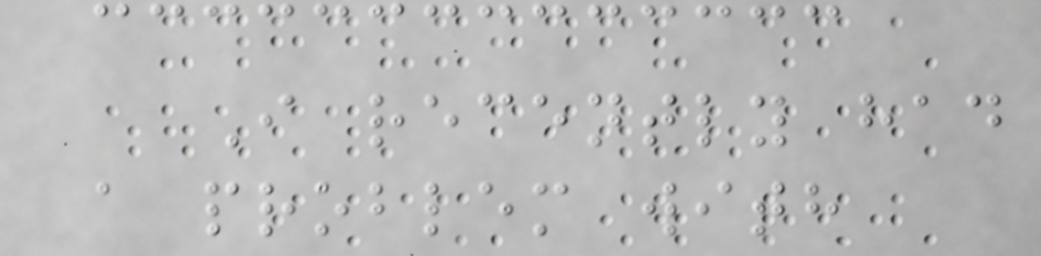I recently had
a problem with
